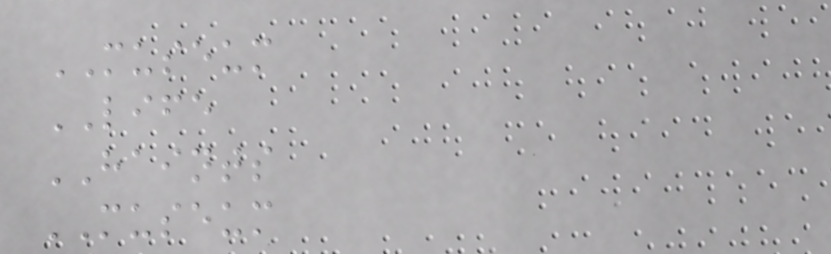MUSEUM
LIFE
HAINTS
MUSEUM
